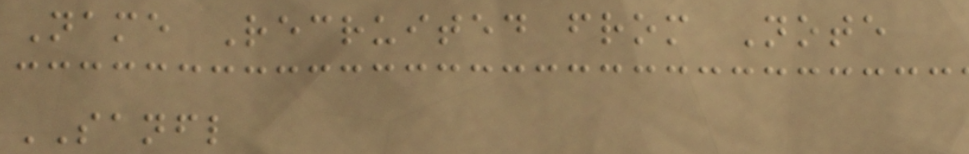Name Recruited from Note
SANFL
